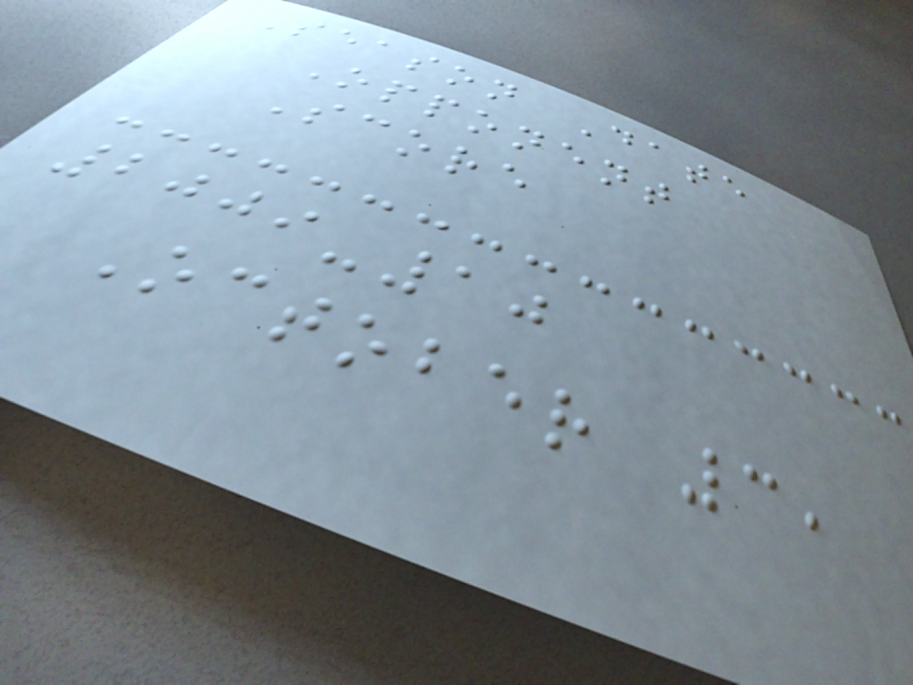Season Date
Opponent
Score
2009-10
October 3,
